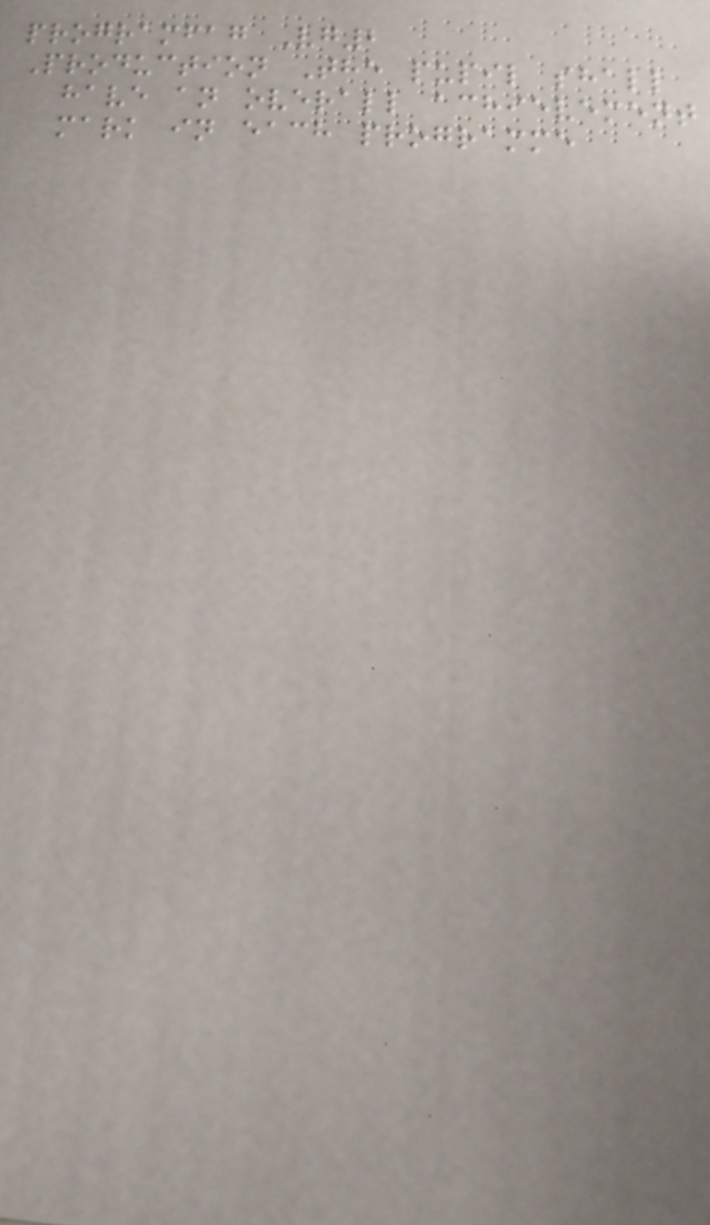programfag Vg2
Production The pupil shall
have an overall achievement
mark in each programme
